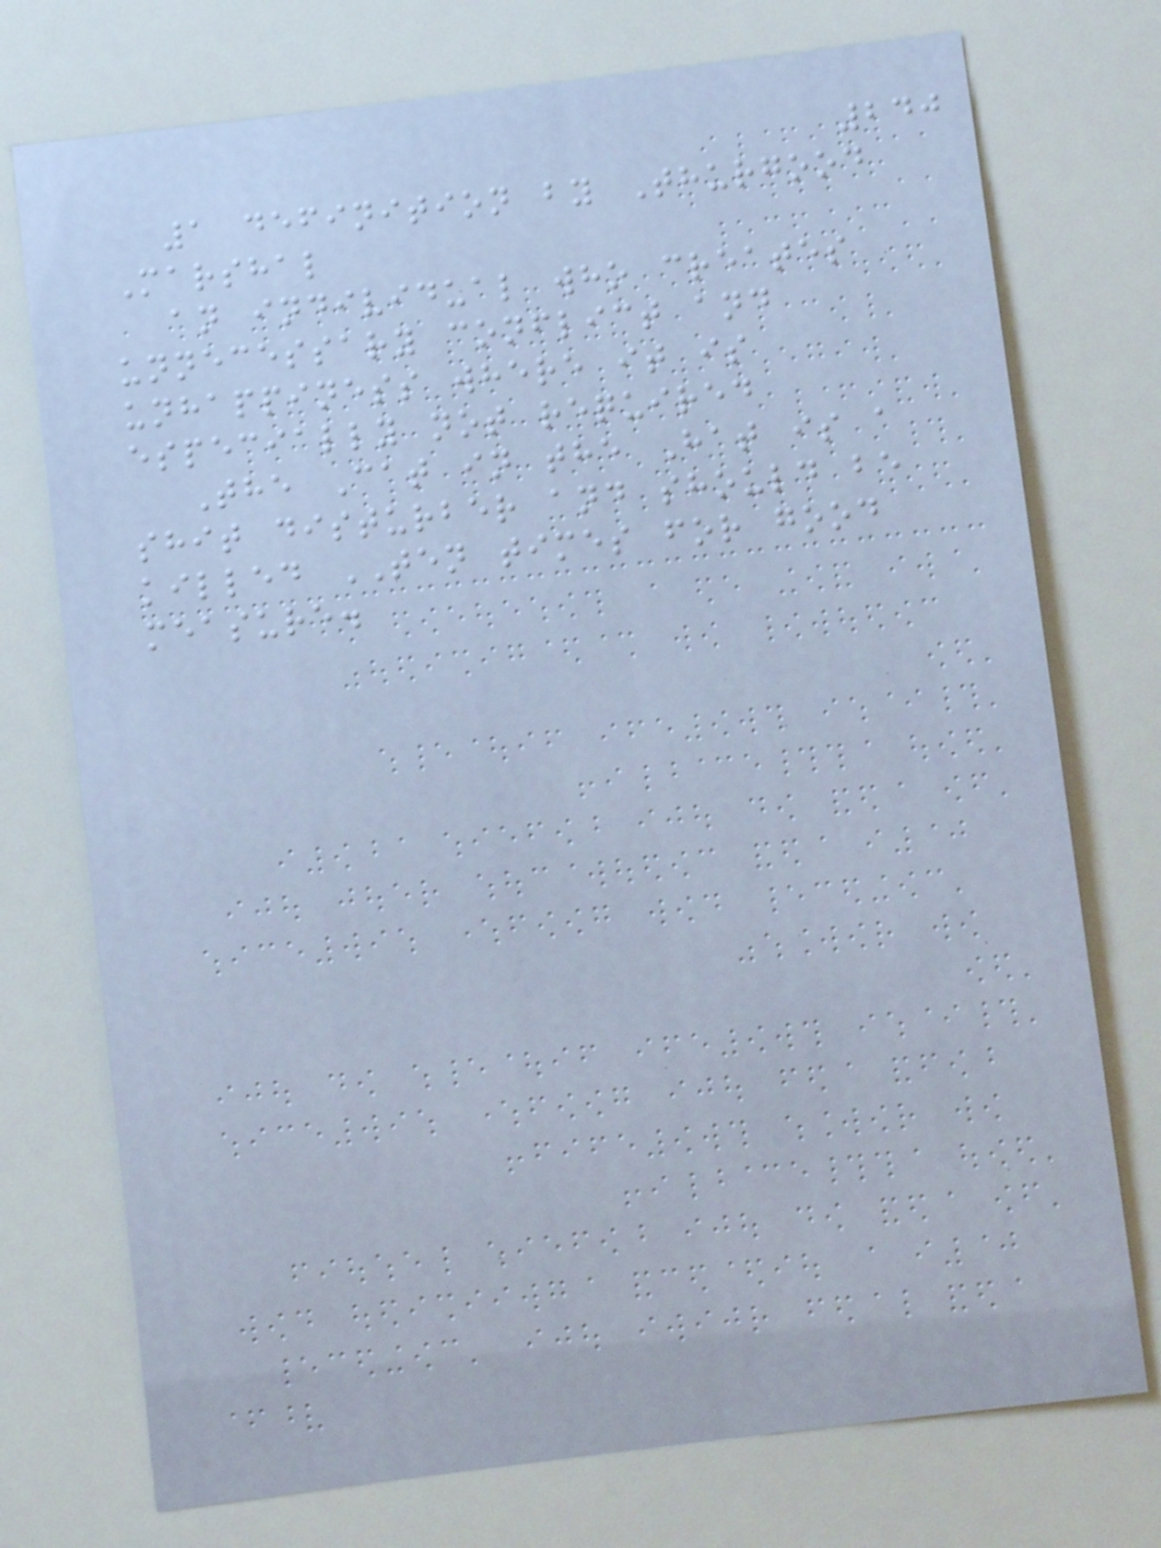240
1 definition by Thurgood
Marshal
an individual who creates
unnecessary conflict and
unhappiness where it is
especially not required
The Cat in the Hat is a
shit disturber and should be
killed TEN times for good
measure.
